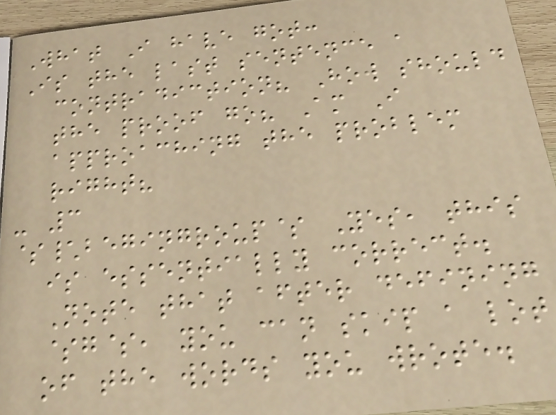What I have got:
Is the last sentence a
contradiction? How should
the proof go? Am I
approaching the problem
right?
- 3
$\begingroup$ Yes, this
is essentially correct.
Note that after defining
$g$, you can skip a lot
of the words you wrote.
